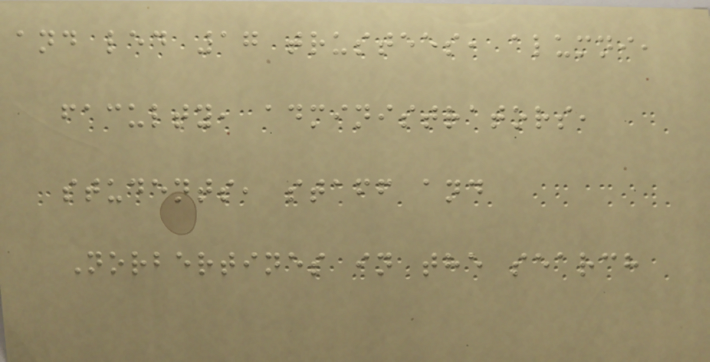and led 17 trustees, alumni,
faculty, administrators,
students, staff and
Norbertines in the search
